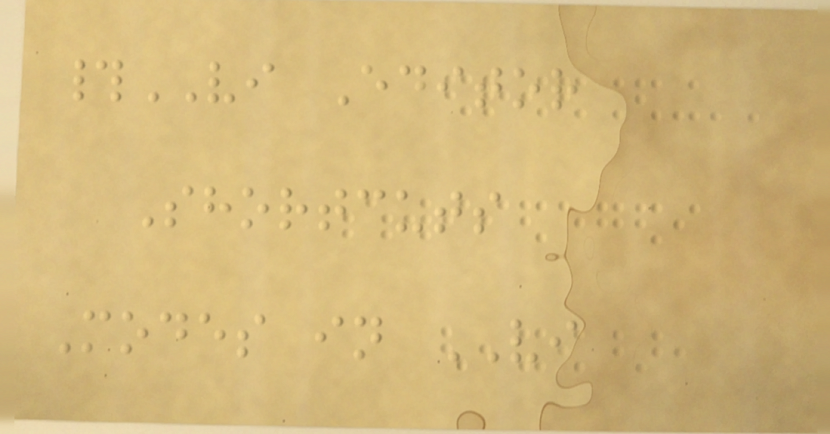#VI Editor
Shortcuts
Modes in VI
